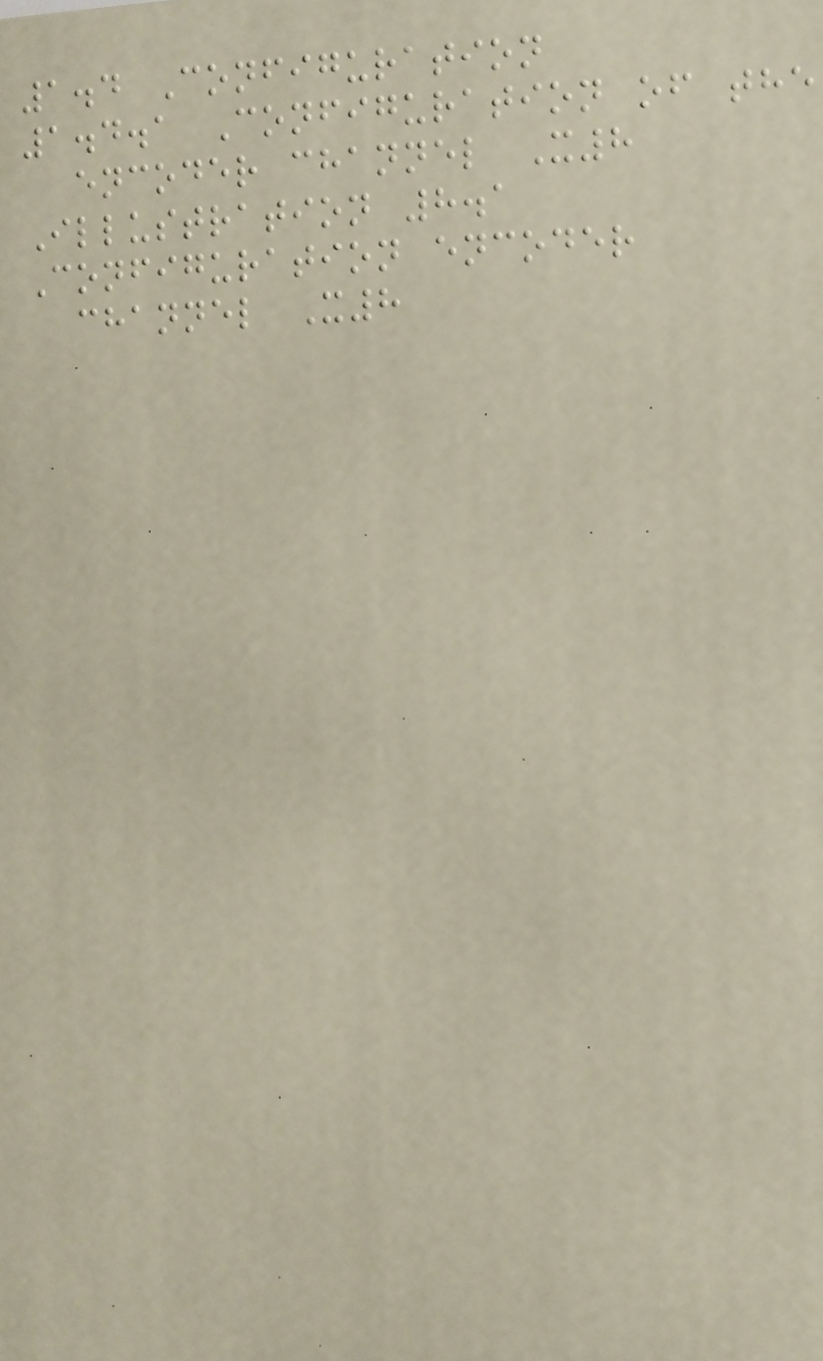1.4 Configuration
1.4.1 Configuration of the
encoder channel X8
Illustration 8.1
Configuration encoder
channel X8
